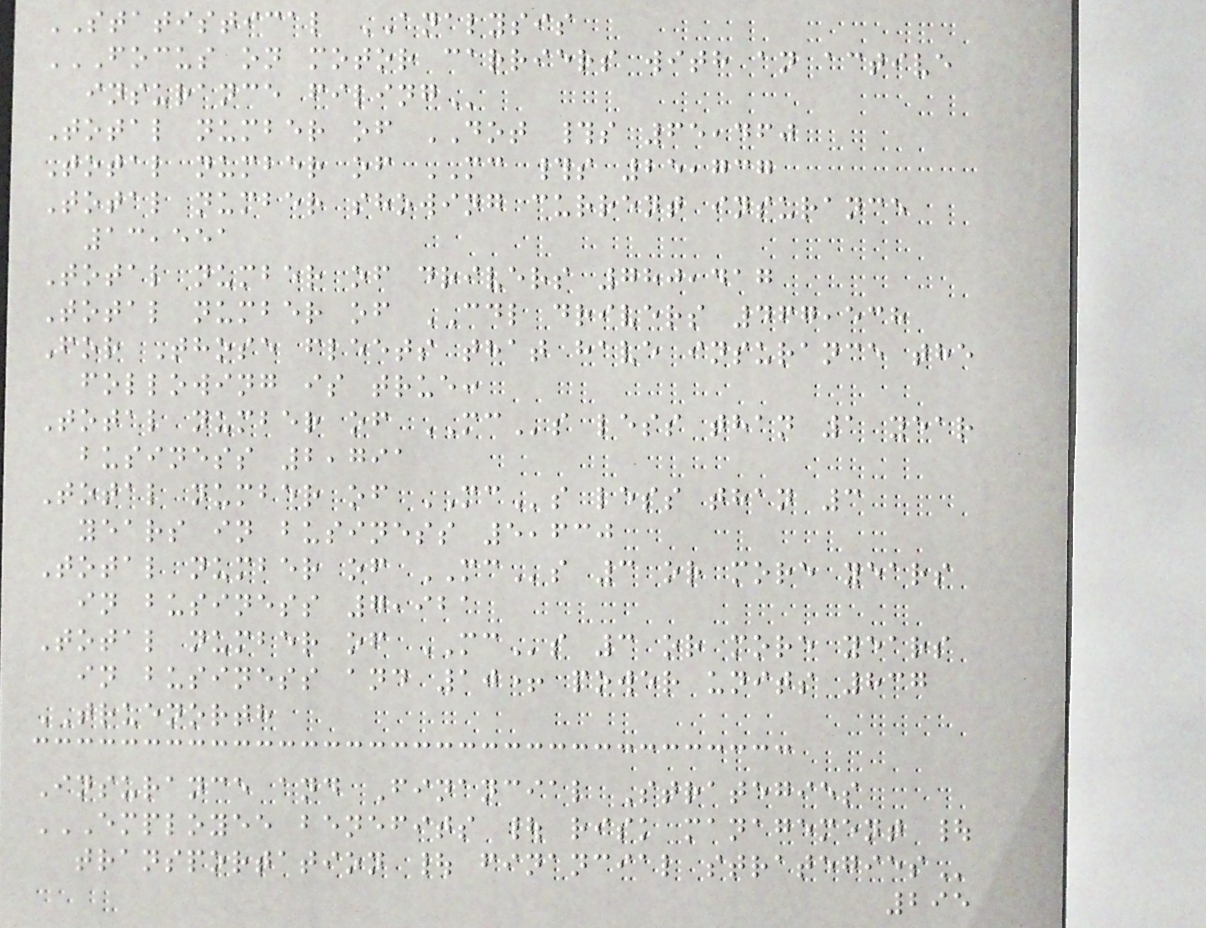STATISTICAL ANALYSIS
FOCUS ON MOTOR CARRIERS WITH AN ACTIVE
INSURANCE FILING
Total number of DOT #s 65,460
Total number of MC #s 25,737
Total number showing current insurance
13,551
Total number of drivers 780,417
Total number of CDL drivers 467,538
For Those fleets that have insurance the
following is true:
Total number of MCs less than 1 year
business 2,791
Total number of MCs less than 3
years in business 5,630
Total number of MCs 3 or more years
in business 7,921
Total number of MCs 3 or more years
in business and 10+ power units 837
TRUENORTH
Insurance and Financial Strategies
EMPLOYEE BENEFITS | RISK MANAGEMENT |
TRANSPORTATION | FINANCIAL STRATEGIES
295
